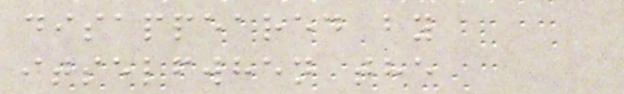disappeared by
itselfwhen the
